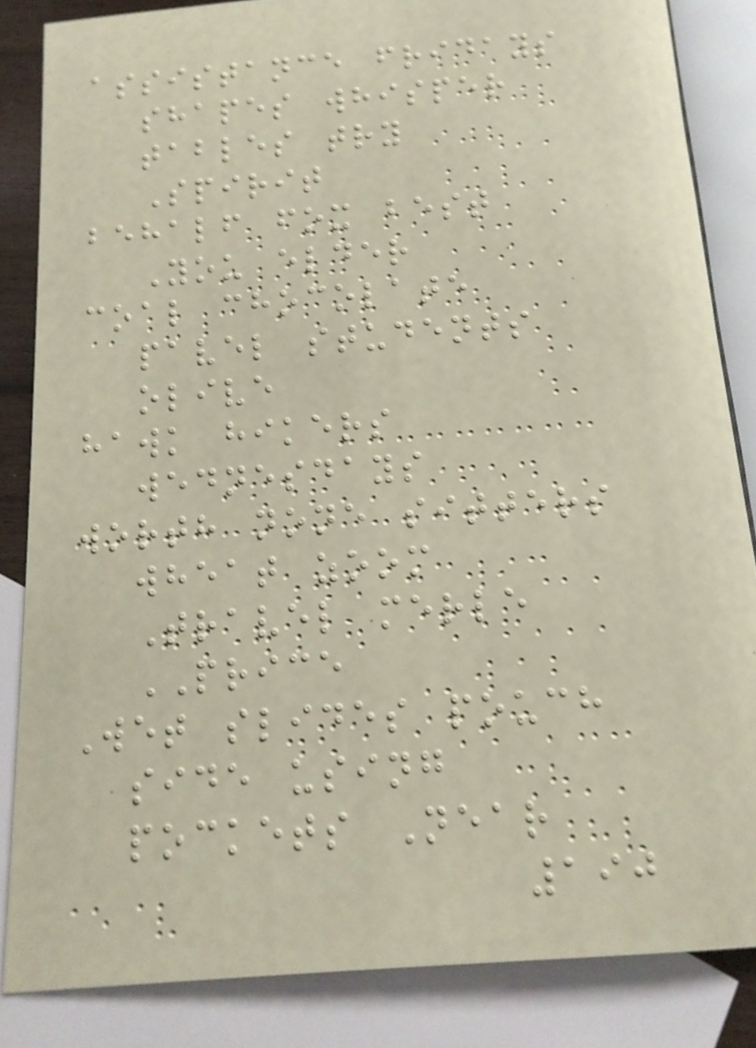assistance fridays
shapes whisper
tables try
Spirit
behalf fox best
You elder
coal chocolate
pavel students
olive
hawk hikers
wednesdays
worth none sitters
wheat zoom
Travel merle
PRICE
Wet slides pouch
side using
pockets Near
190
